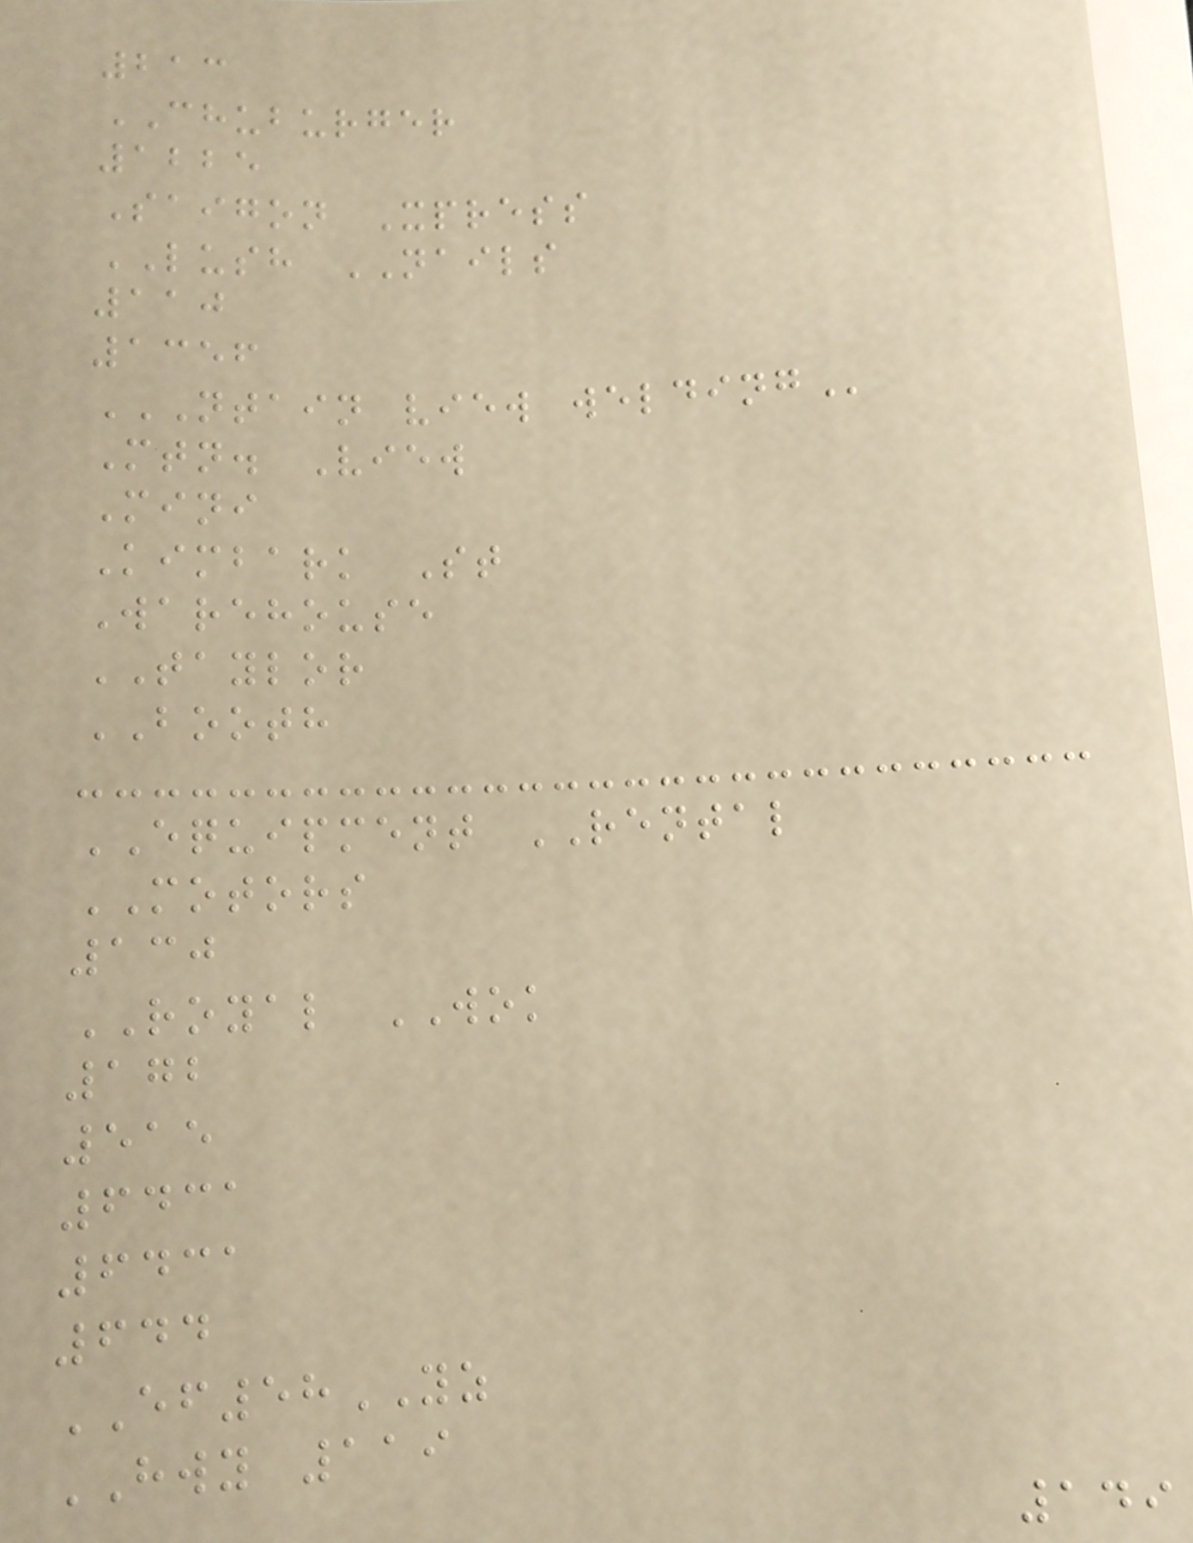213
CHUBURGER
1225
Saigon Xpress
LUSH NAILS
110
1356
NTAIN VIEW WELDING
Mtn. View
Mini
Kimbark St
Warehouse
TAYLOR
BOOTH
EQUIPMENT RENTAL
MOTORS
130
ROYAL WOK
172
515
6431
6431
644
EF58YZ
HWY 119
149
